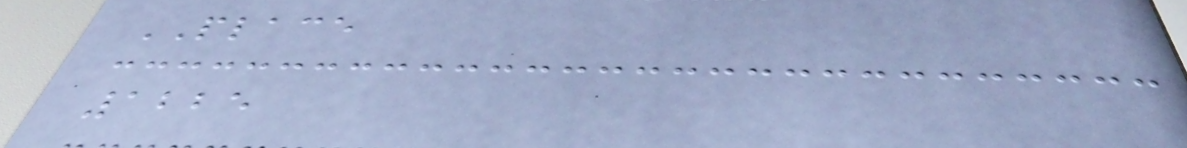PLACE
1225
